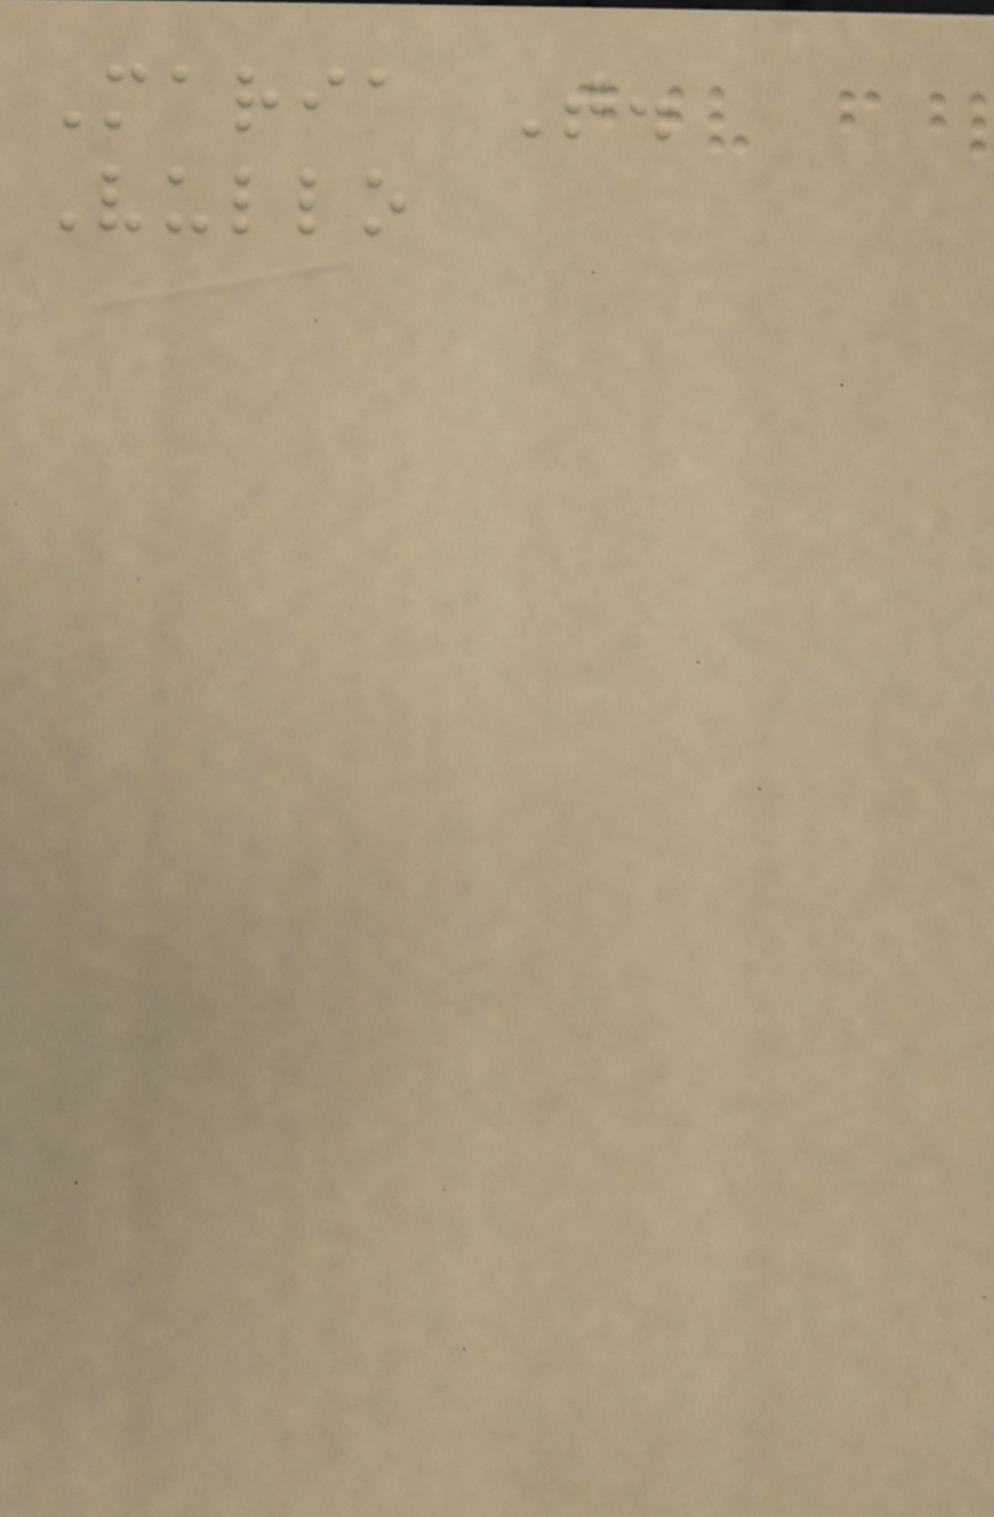Maria T.
Vullo
